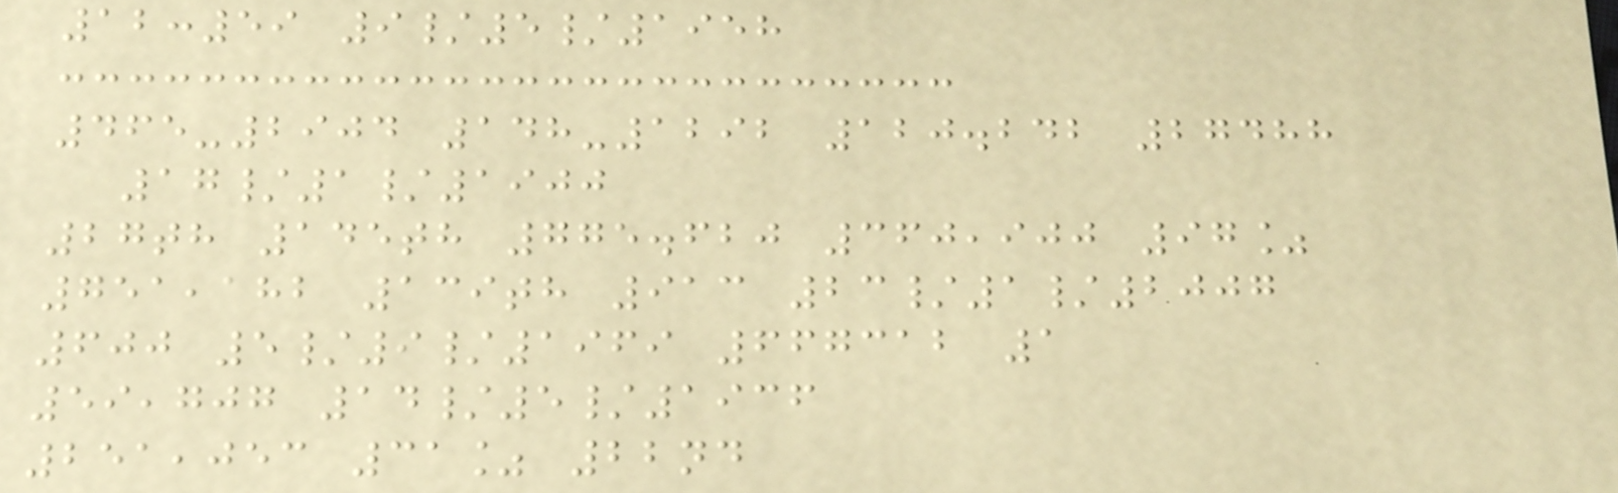12:59 9/5/1958
465-2904 148-1292 120.242 27488
17/1/1900
27th 145th 775.620 360,900 97%
751,182 139th 913 23/1/2007
600 5/9/1969 667312 1
59,707 14/5/1936
251,053 31% 22nd
